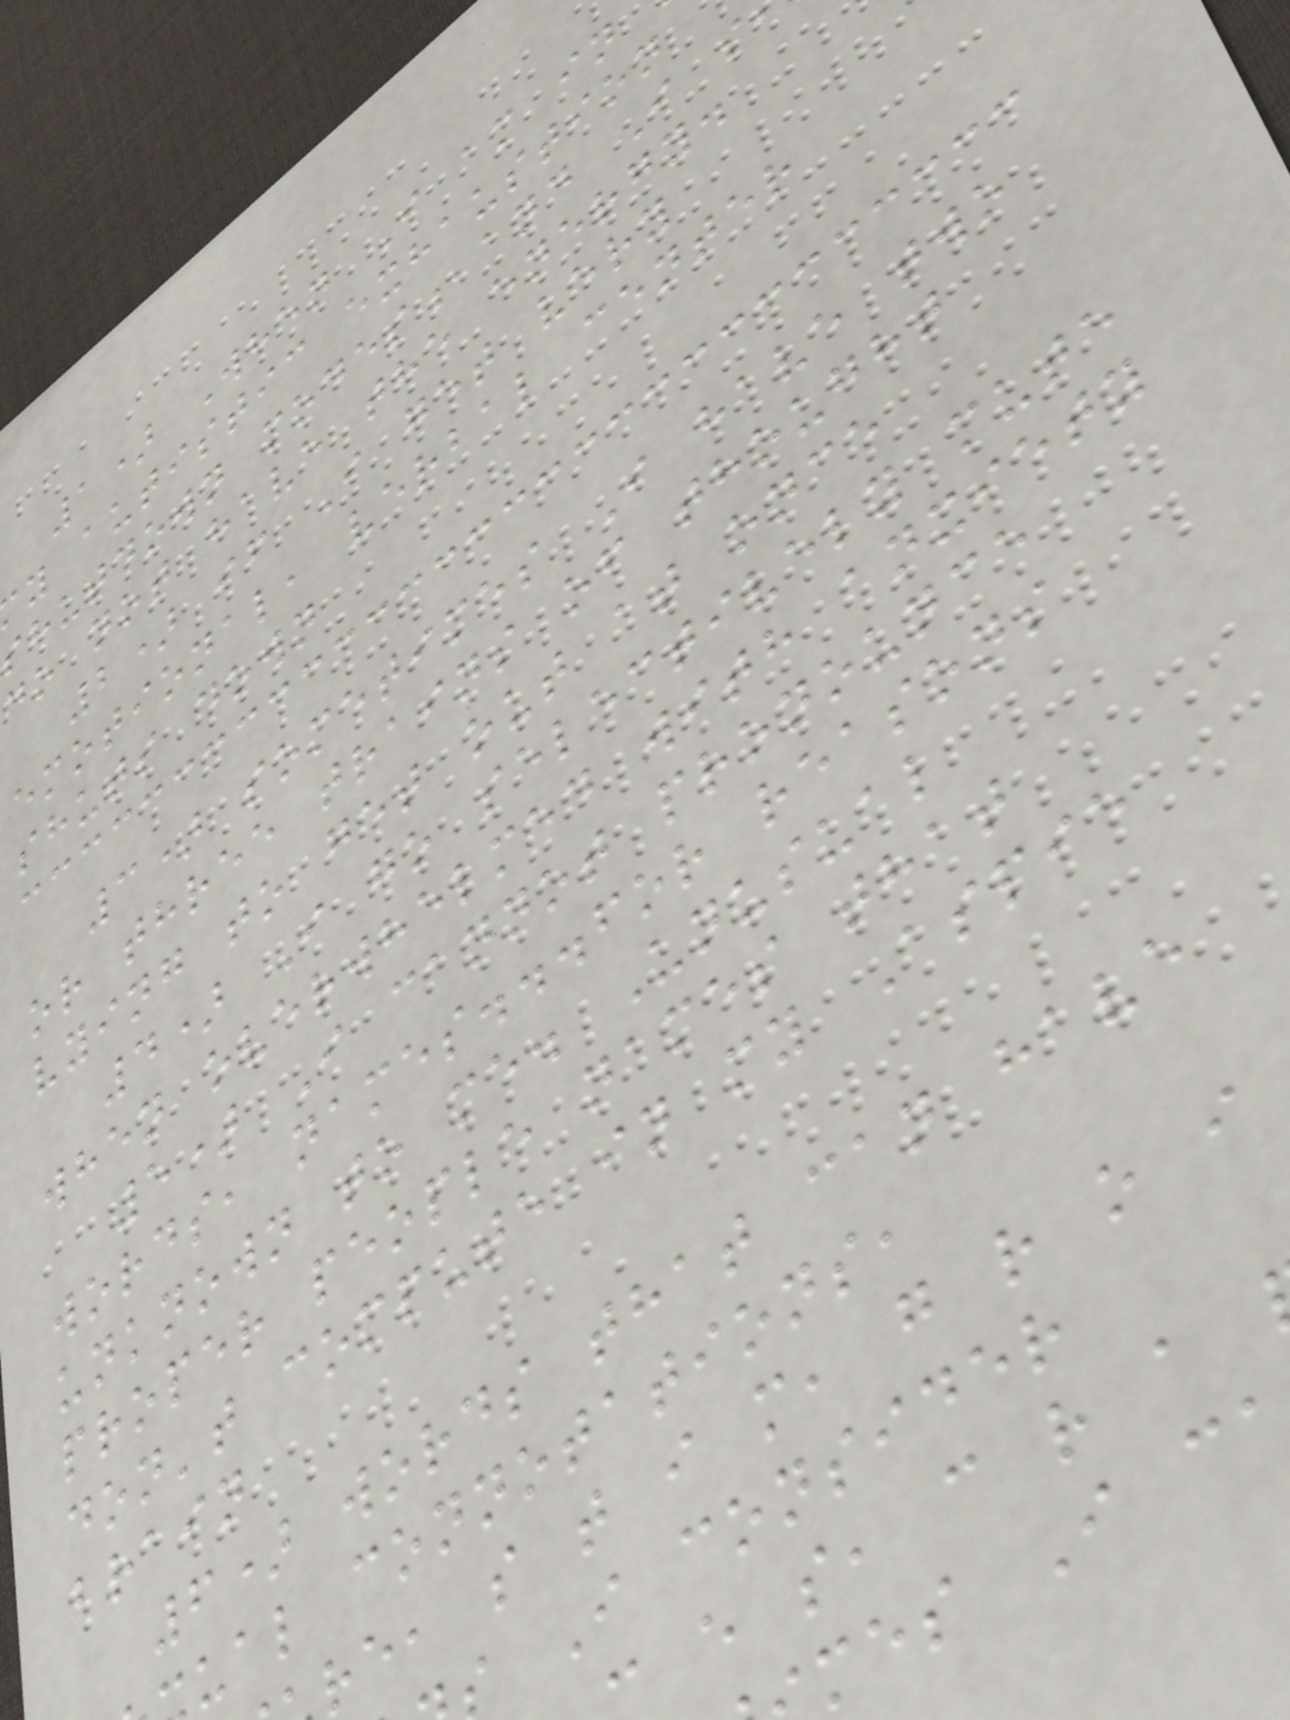1) When I am in
y autistic exhaustion
shutdown modes,and I s
do not have the energy.
2) if I get very
emotional, verbal center
shuts down
3) sometimes I have two
or three trains of thought
vying to get out at once
4) I go selectively mute
when overwhelmed with anxiety
5) I cannot pronounce
words, names...for reasons
unknown to me. Unusual
proper people names that
don't compute in my Aspie
brain
6) words that can have
ual connotations,
re, s t i m, g r o i
I consider
e s, c r a
mes I c
